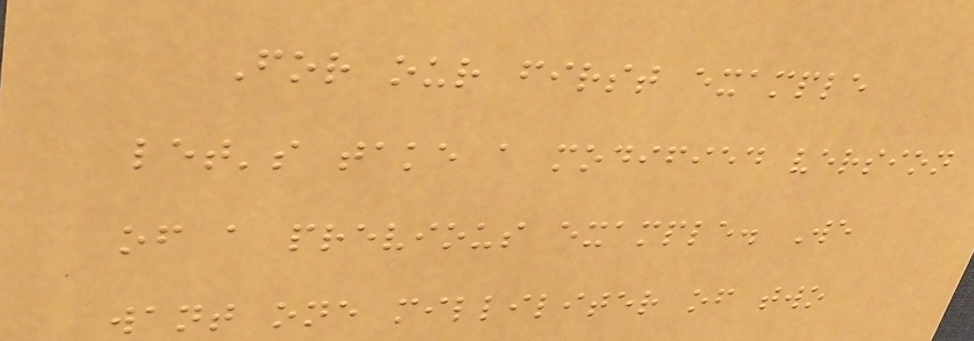For our first example
let's take a modified version
of a previous example. We
want one milliliter of two
